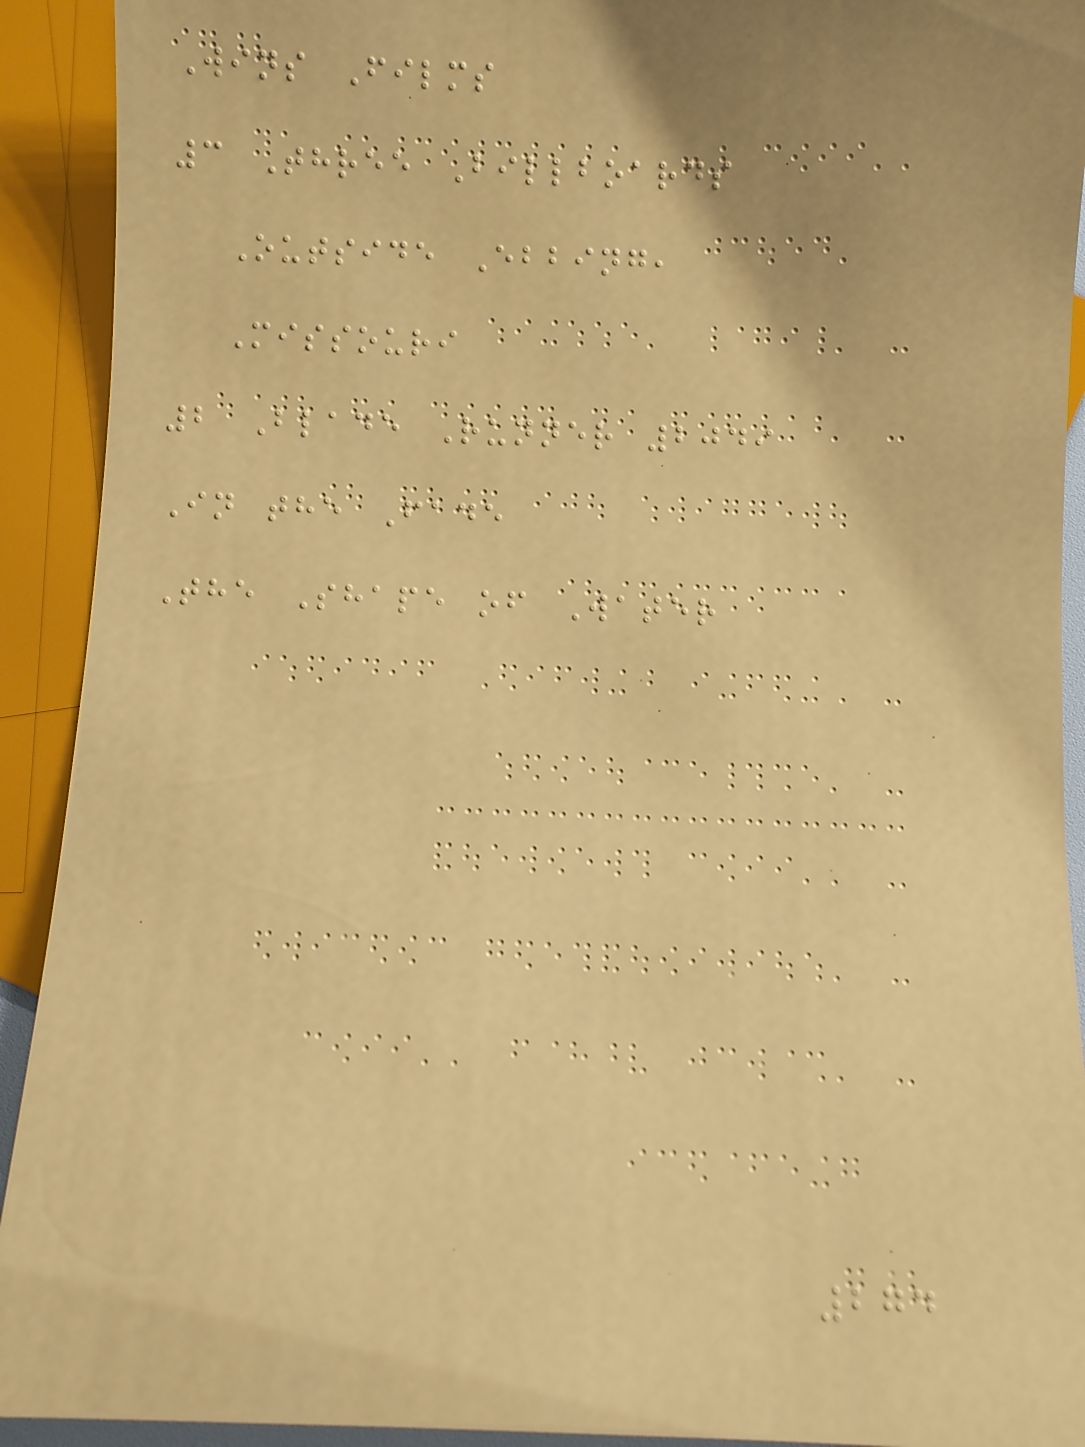Wins Films
3 Three Billboards
Outside Ebbing,
Missouri
2 Blade Runner 2049
In the Fade
The Shape of Water
274
